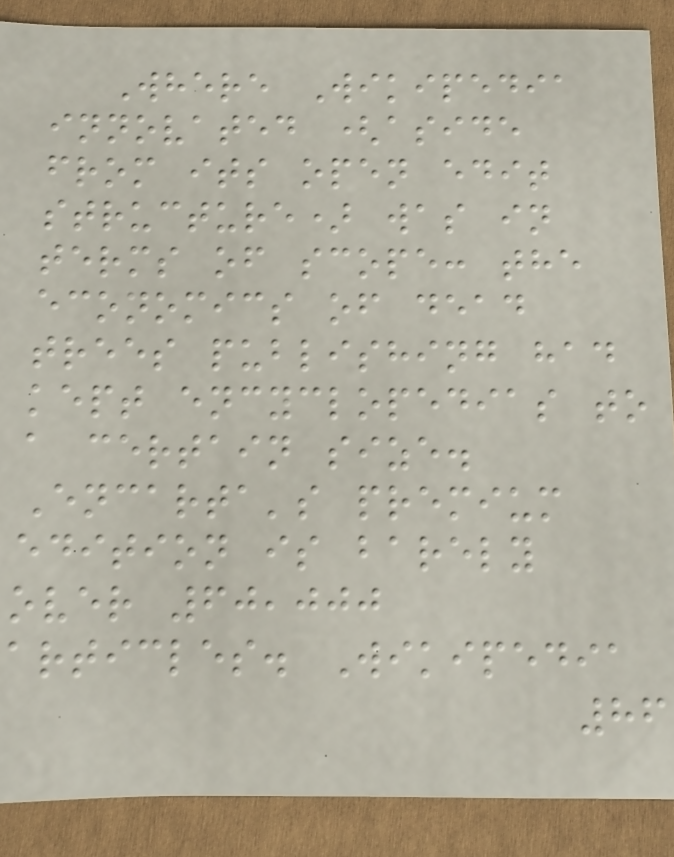Where Wikipedia
innovated (aside
from its open edit
structure) was in
terms of scope: the
economics of dead
trees publishing had
kept encyclopedias to
a certain size.
Encarta's premium
edition is barely
over 60,000
articles. Wikipedia
86
